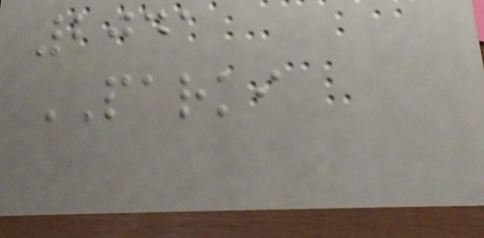2041
PARKI
